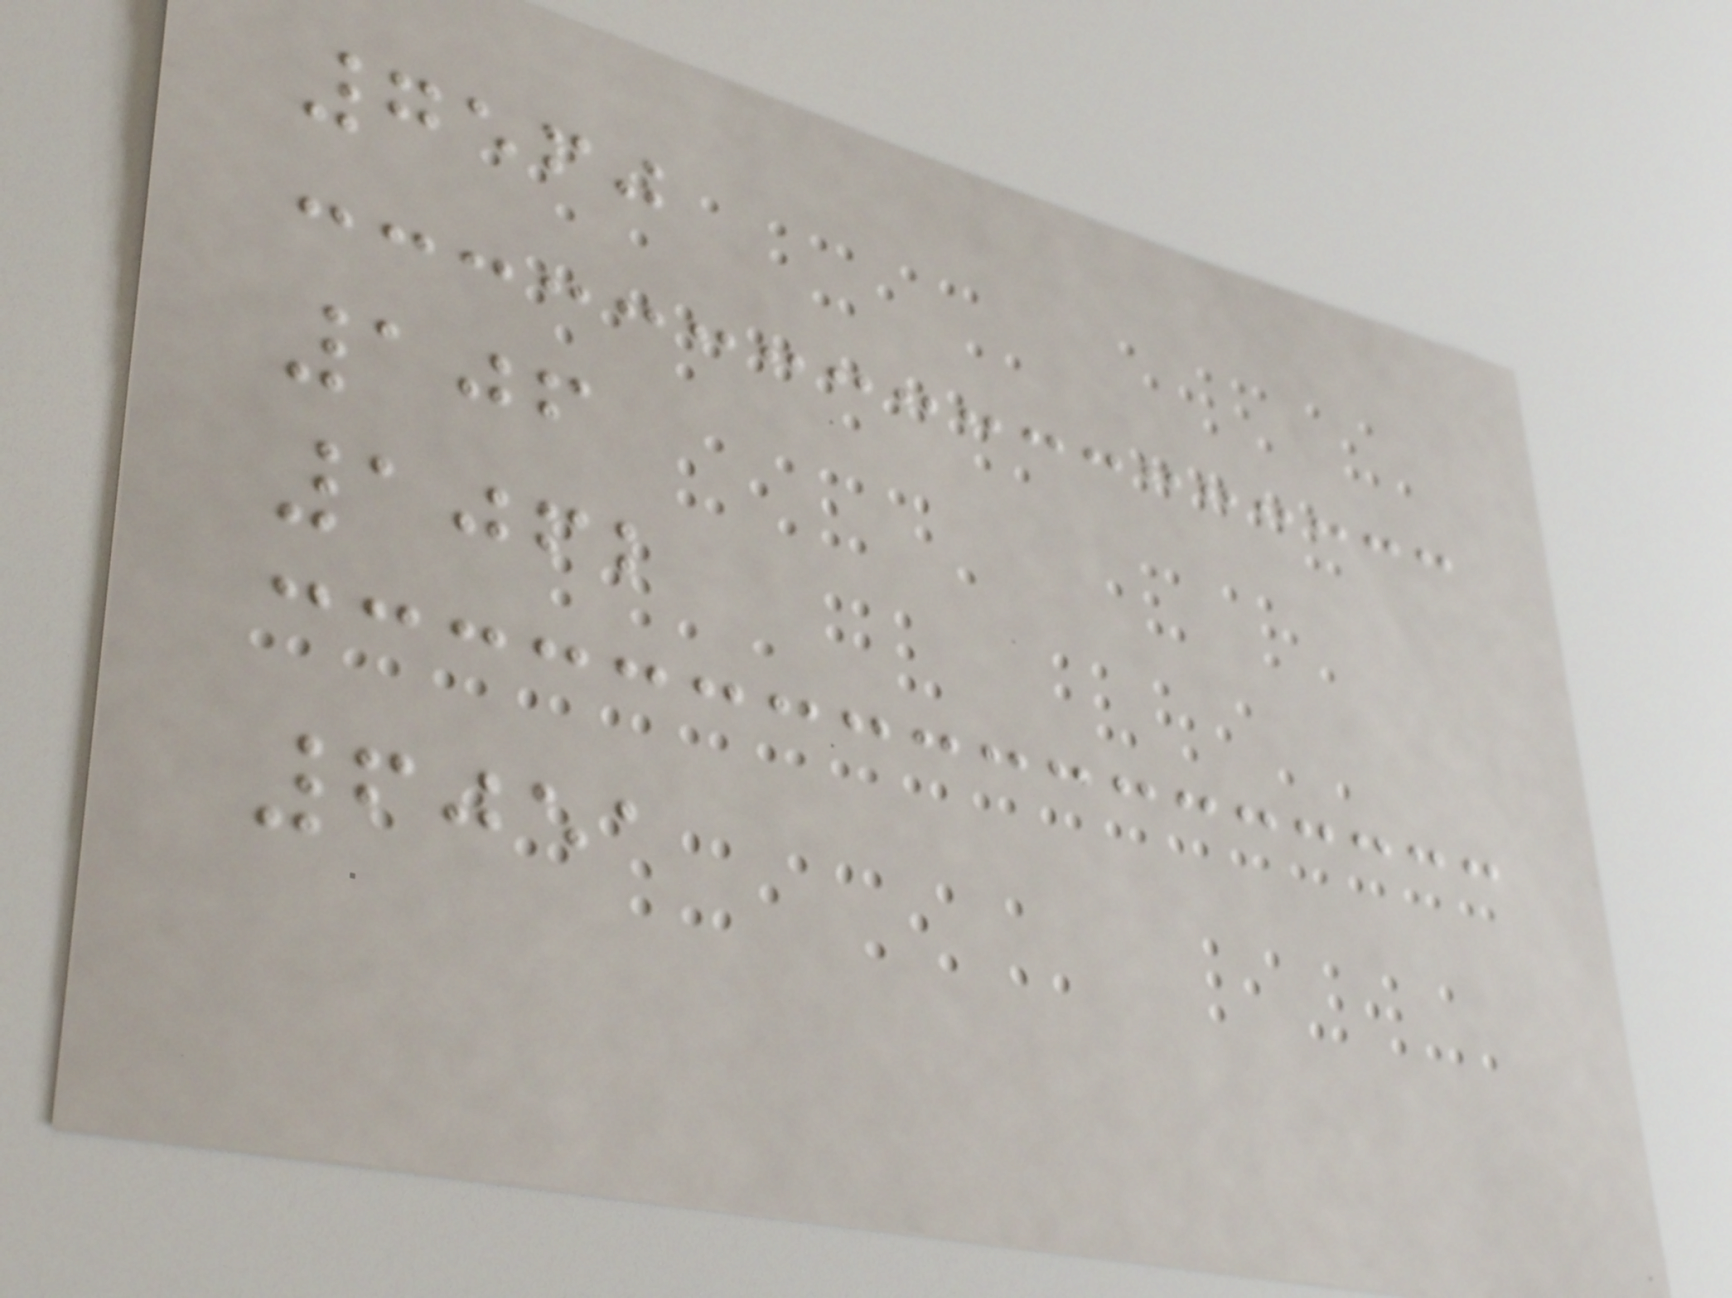7560
106
1062
6051
